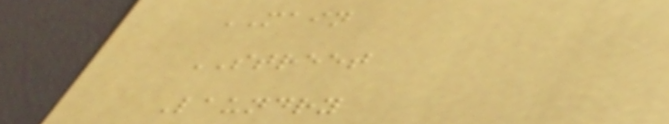MAIN
STREET
Laundry
